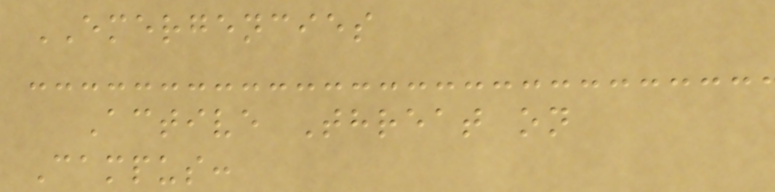EMERGENCIES
Active Threat on
Campus:
